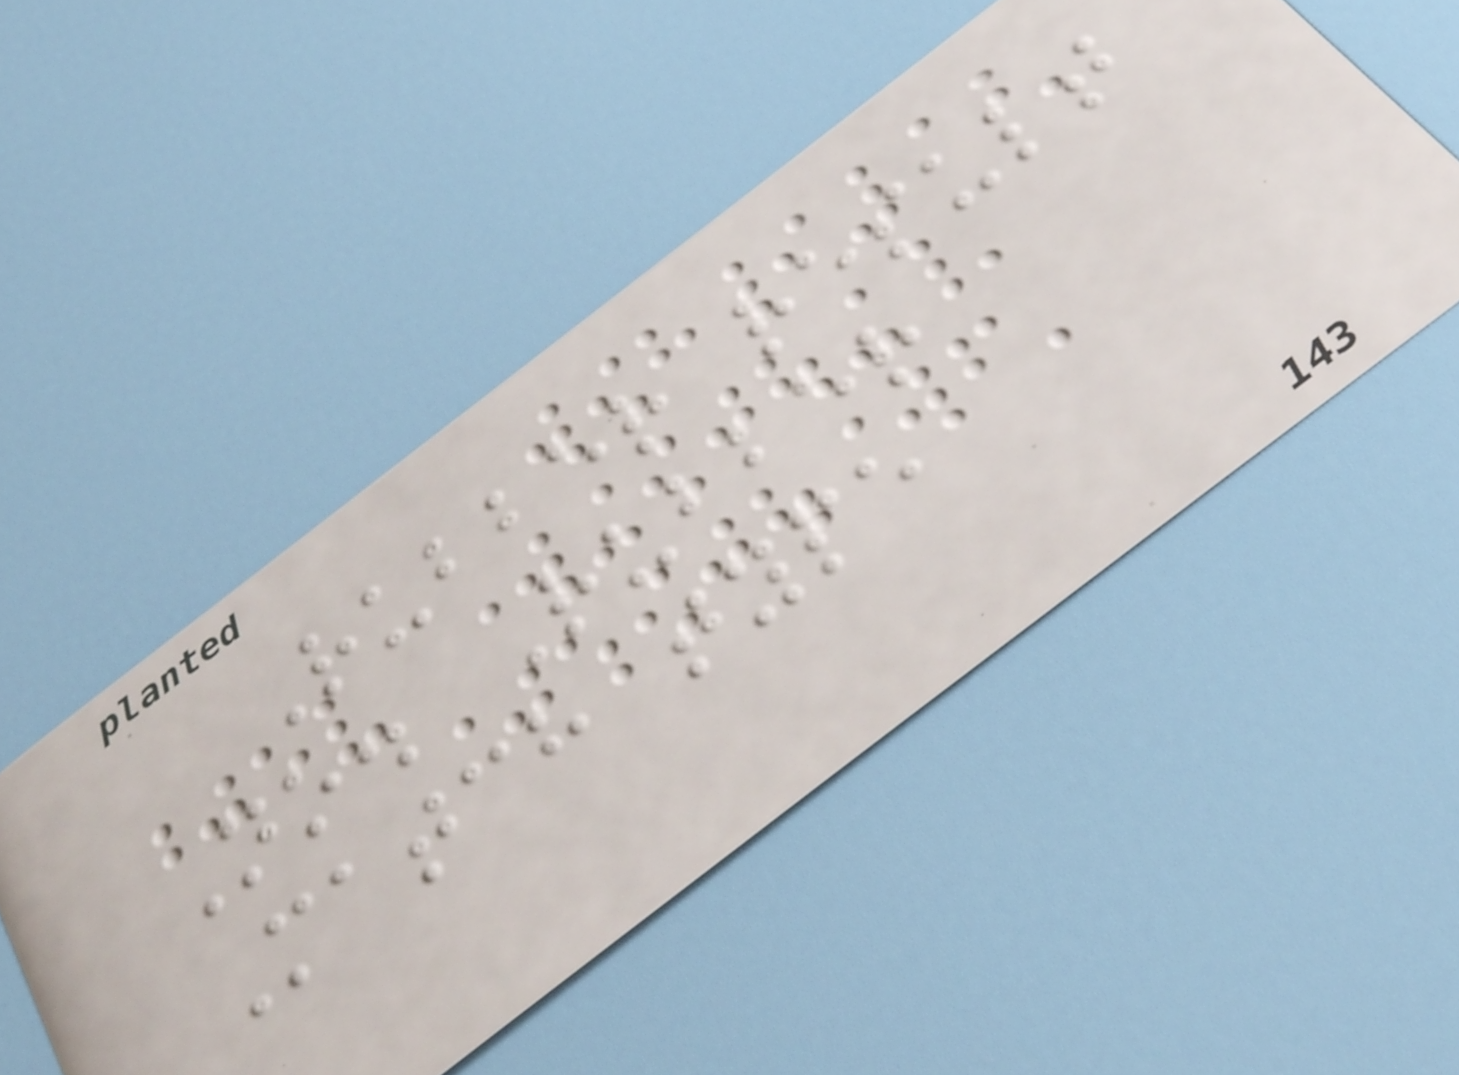Rubber result
No. Rubber
Match type
